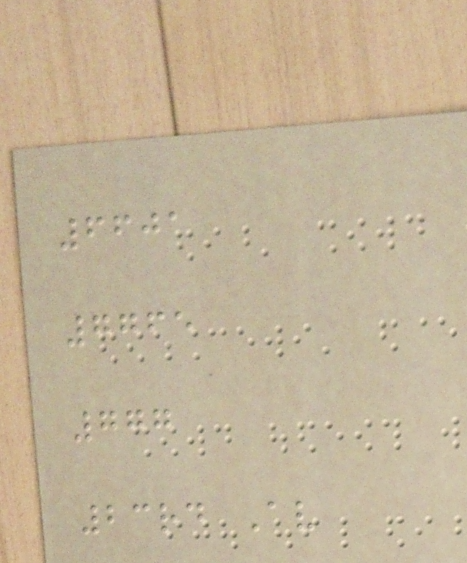6601
7765
777
23rd Av
